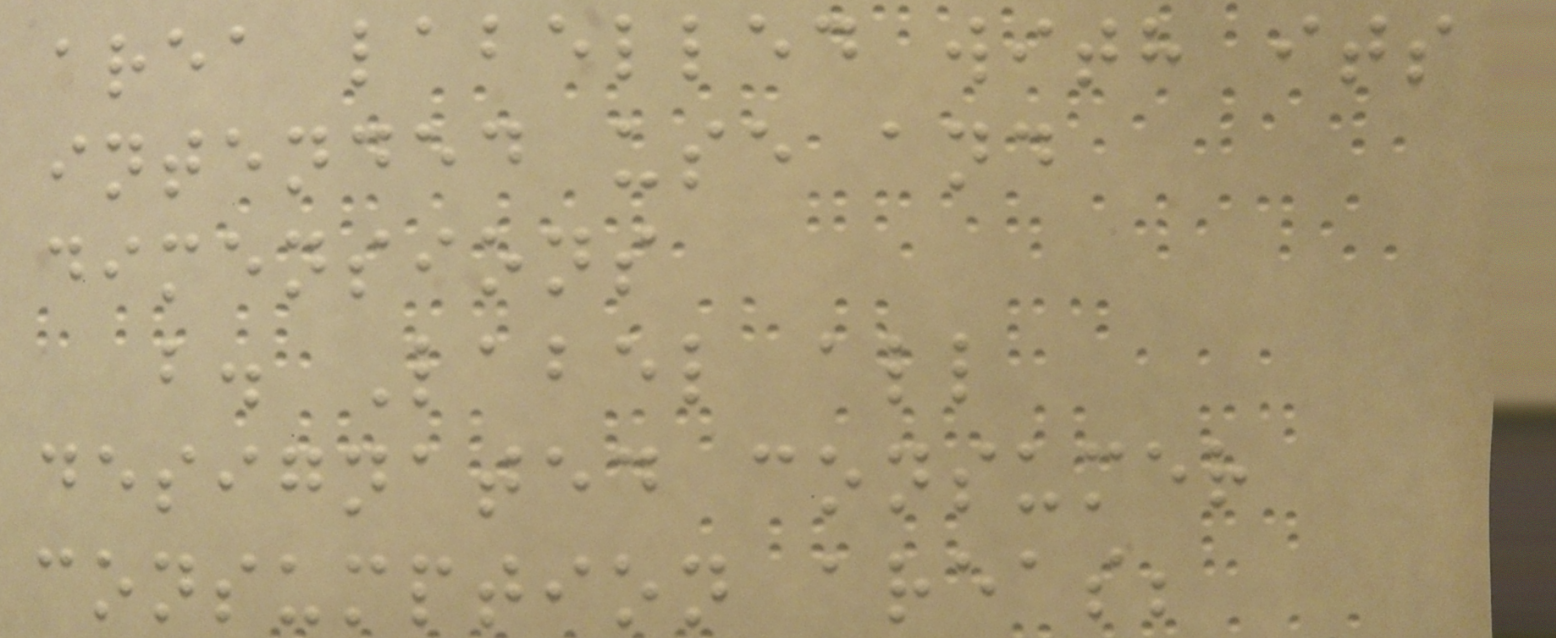area labelled with its
intended use and
dimensions
b. Label all
designated consumer
consumption areas;
